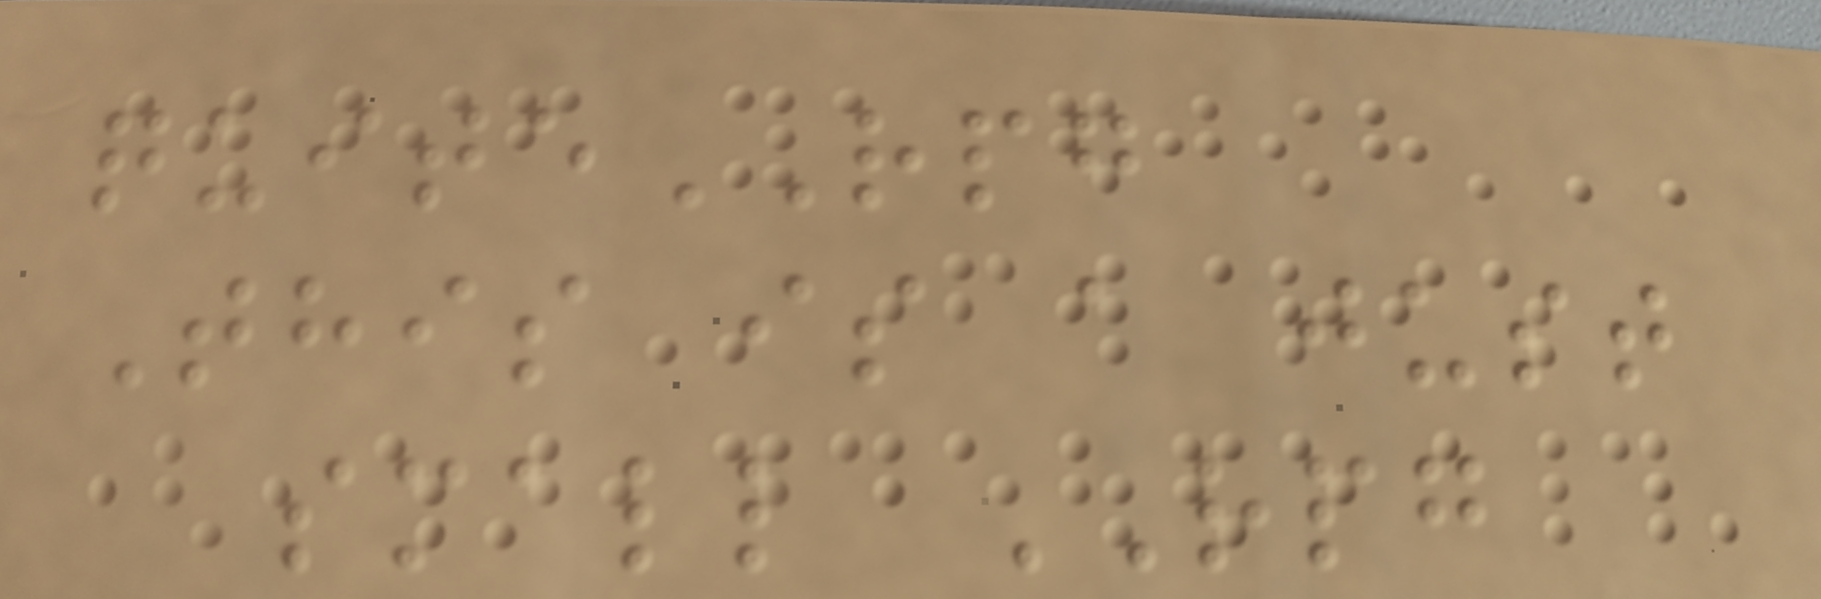quiteRPG
This is a just
small RPG
